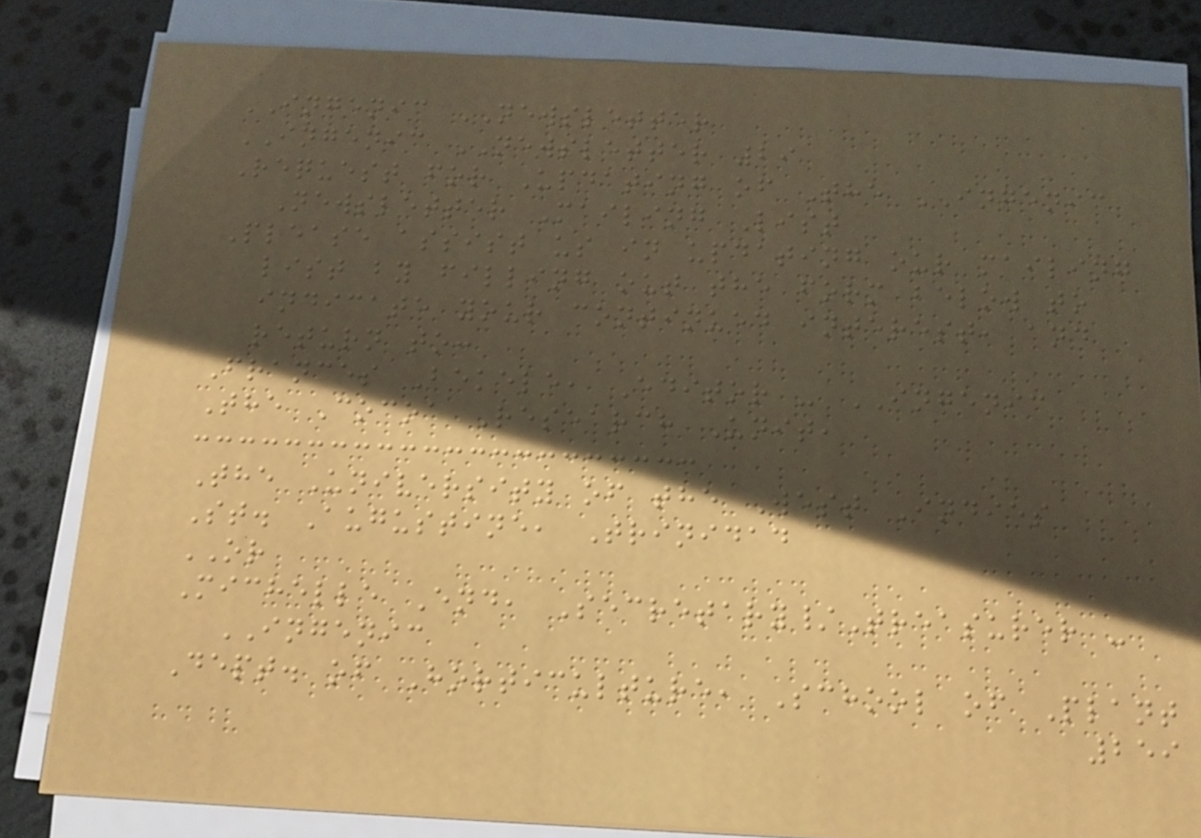INGENIC NEWSLETTER
INGENIC NEWSLETTER 29
Request for Updating of The INGENIC
Newsletter Mailing List
Please assist us in updating our mailing
list by filling out the form below to
indicate your continued interest, and
return to:
Frances Bekele, Editor - INGENIC
The Cocoa Research Unit,
The University of the West Indies
St. Augustine, Trinidad
OR
Michelle End, Secretary/Treasurer -
INGENIC
Dept. of Horticulture, School of Plant
259
